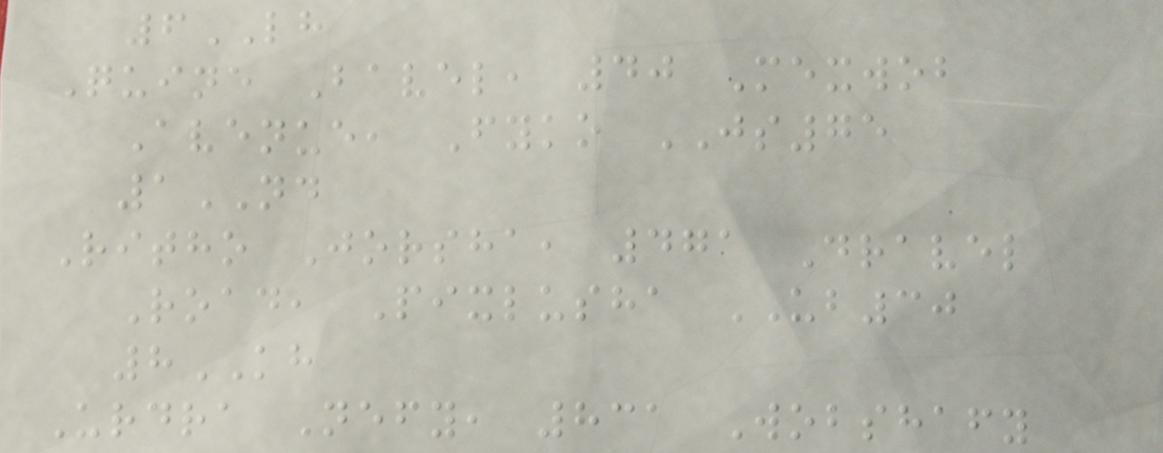6LH
Quine Bavel, 40 Mexwob
Avenue, Fyko JS75
1ND
Ritho Jorsha, 471 Dravel
Road, Pixlusha UB30
8KH
Urdra Nefy, 831 Wobshafy
